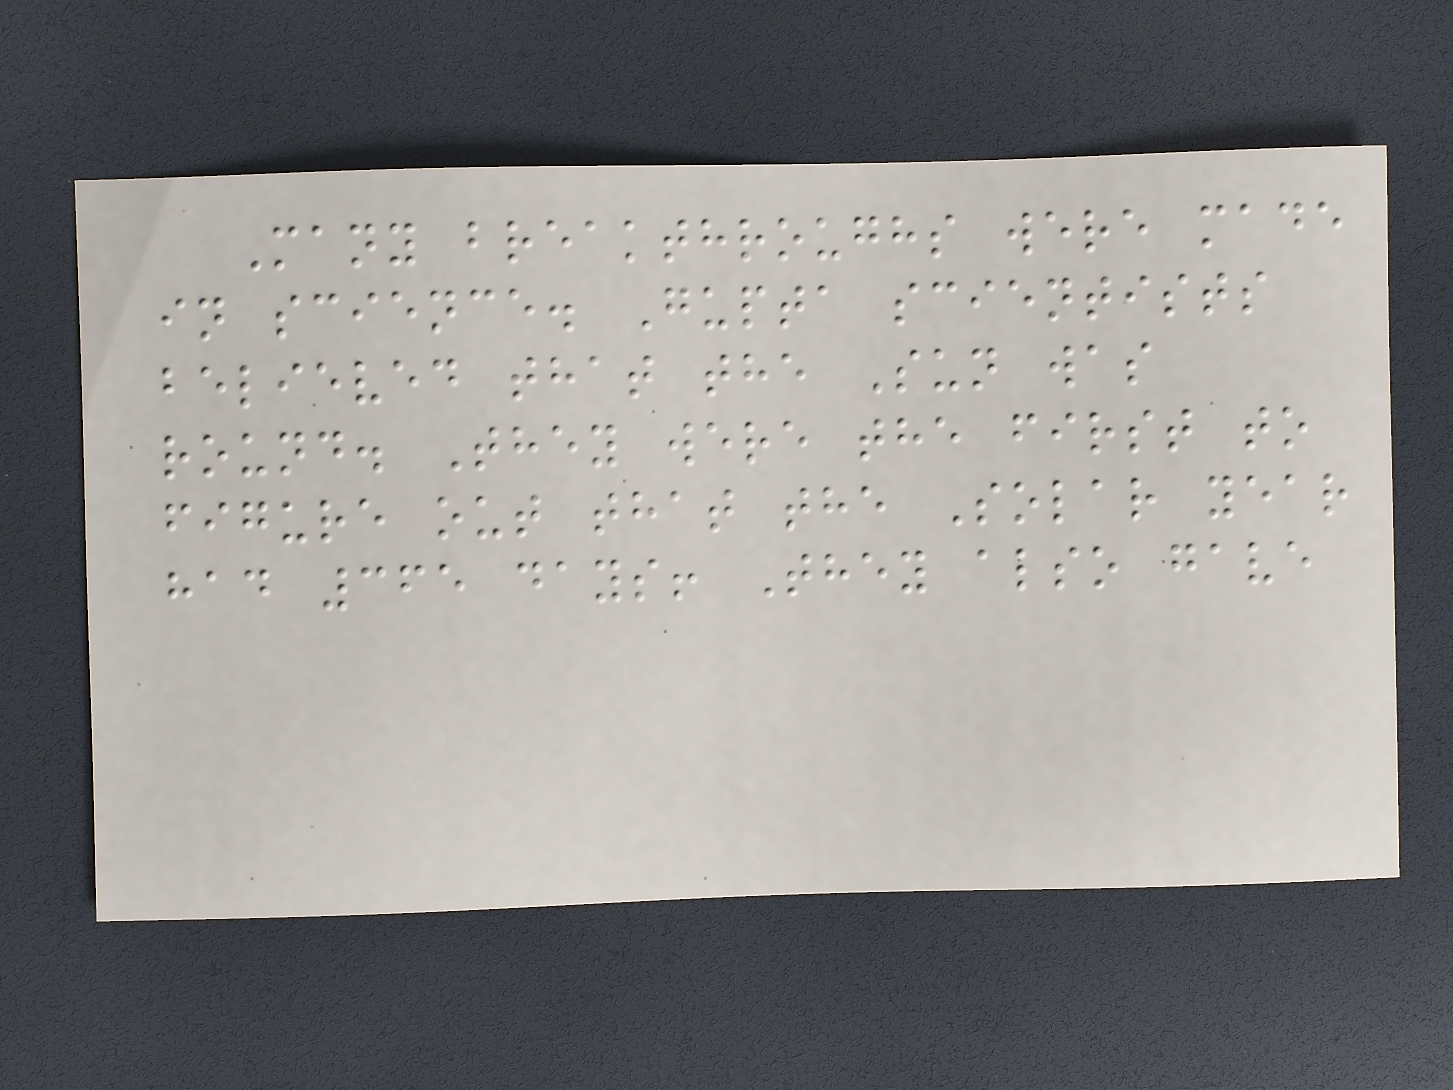Many breakthroughs were made
in science. Gupta scientists
believed that the Sun was
round. They were the first to
figure out that the Solar year
had 365 days! They also gave
